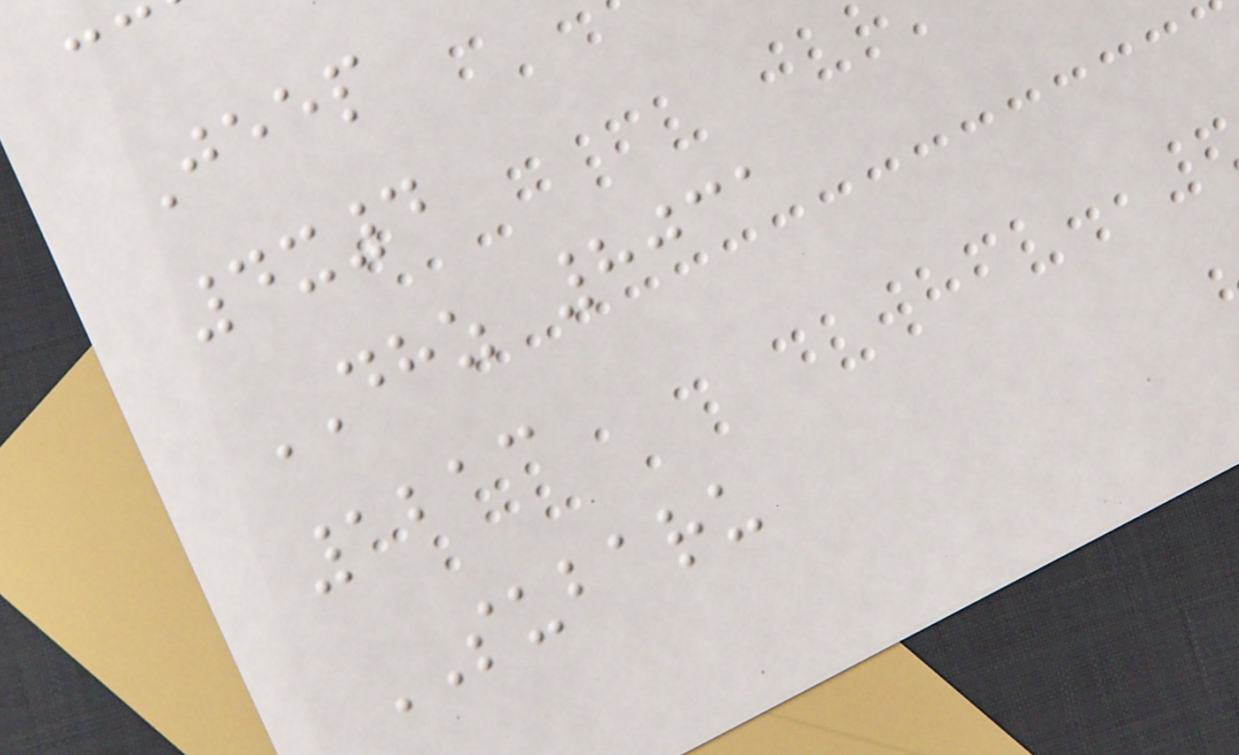Jeep
4x4
DHZ 8031
1213
SUBARU
